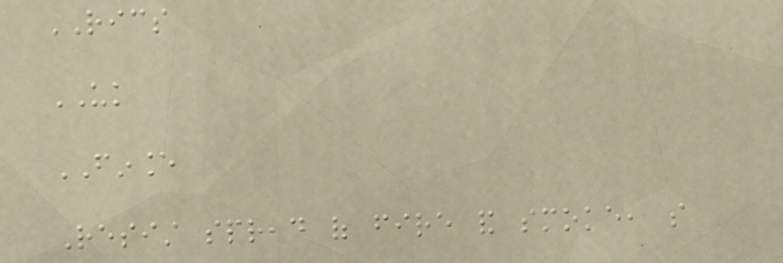RICS
UK
FINANCE
Resist spread of fire and smoke, so
